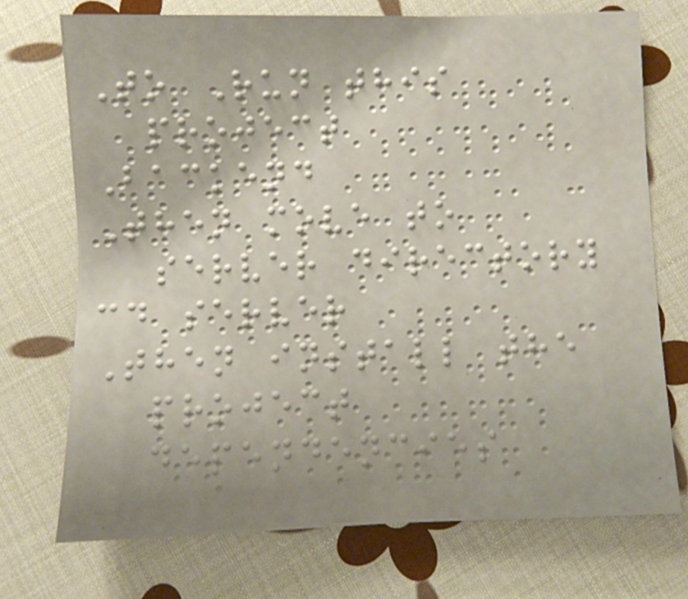To Run this
project
Backend
Then move to
server directory
cd server
Then install the
project
dependencies
